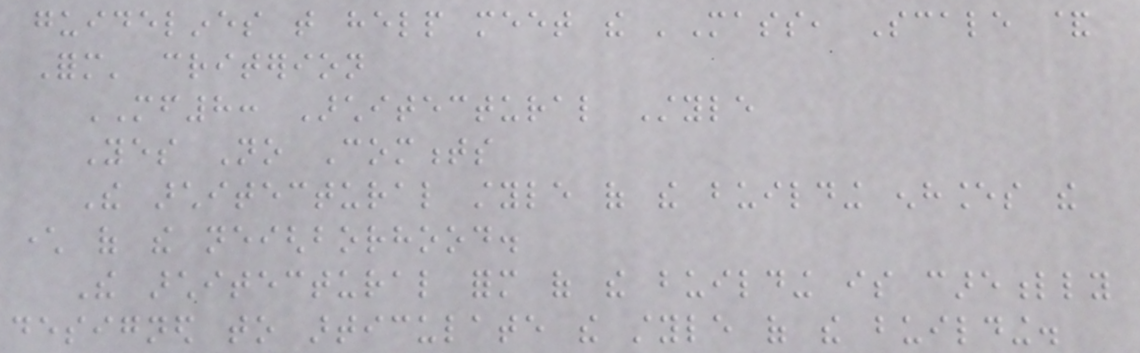guidelines that help meet the 'Mass, Scale &
Form' criterion
MF8: Architectural Style
Yes No Comments
The architectural style of the building enhances the
character of the neighborhood.
The architectural form of the building is carefully
designed to articulate the style of the building.
